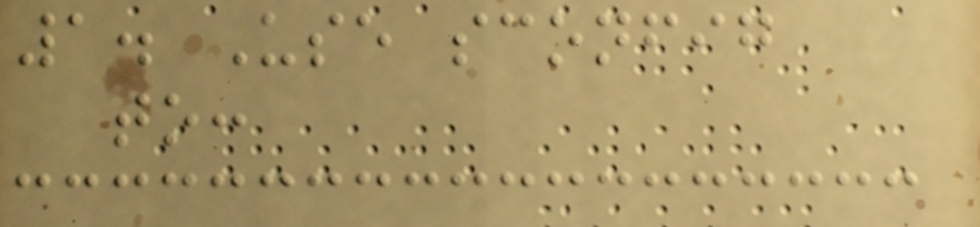1. Use sconfig
to:
